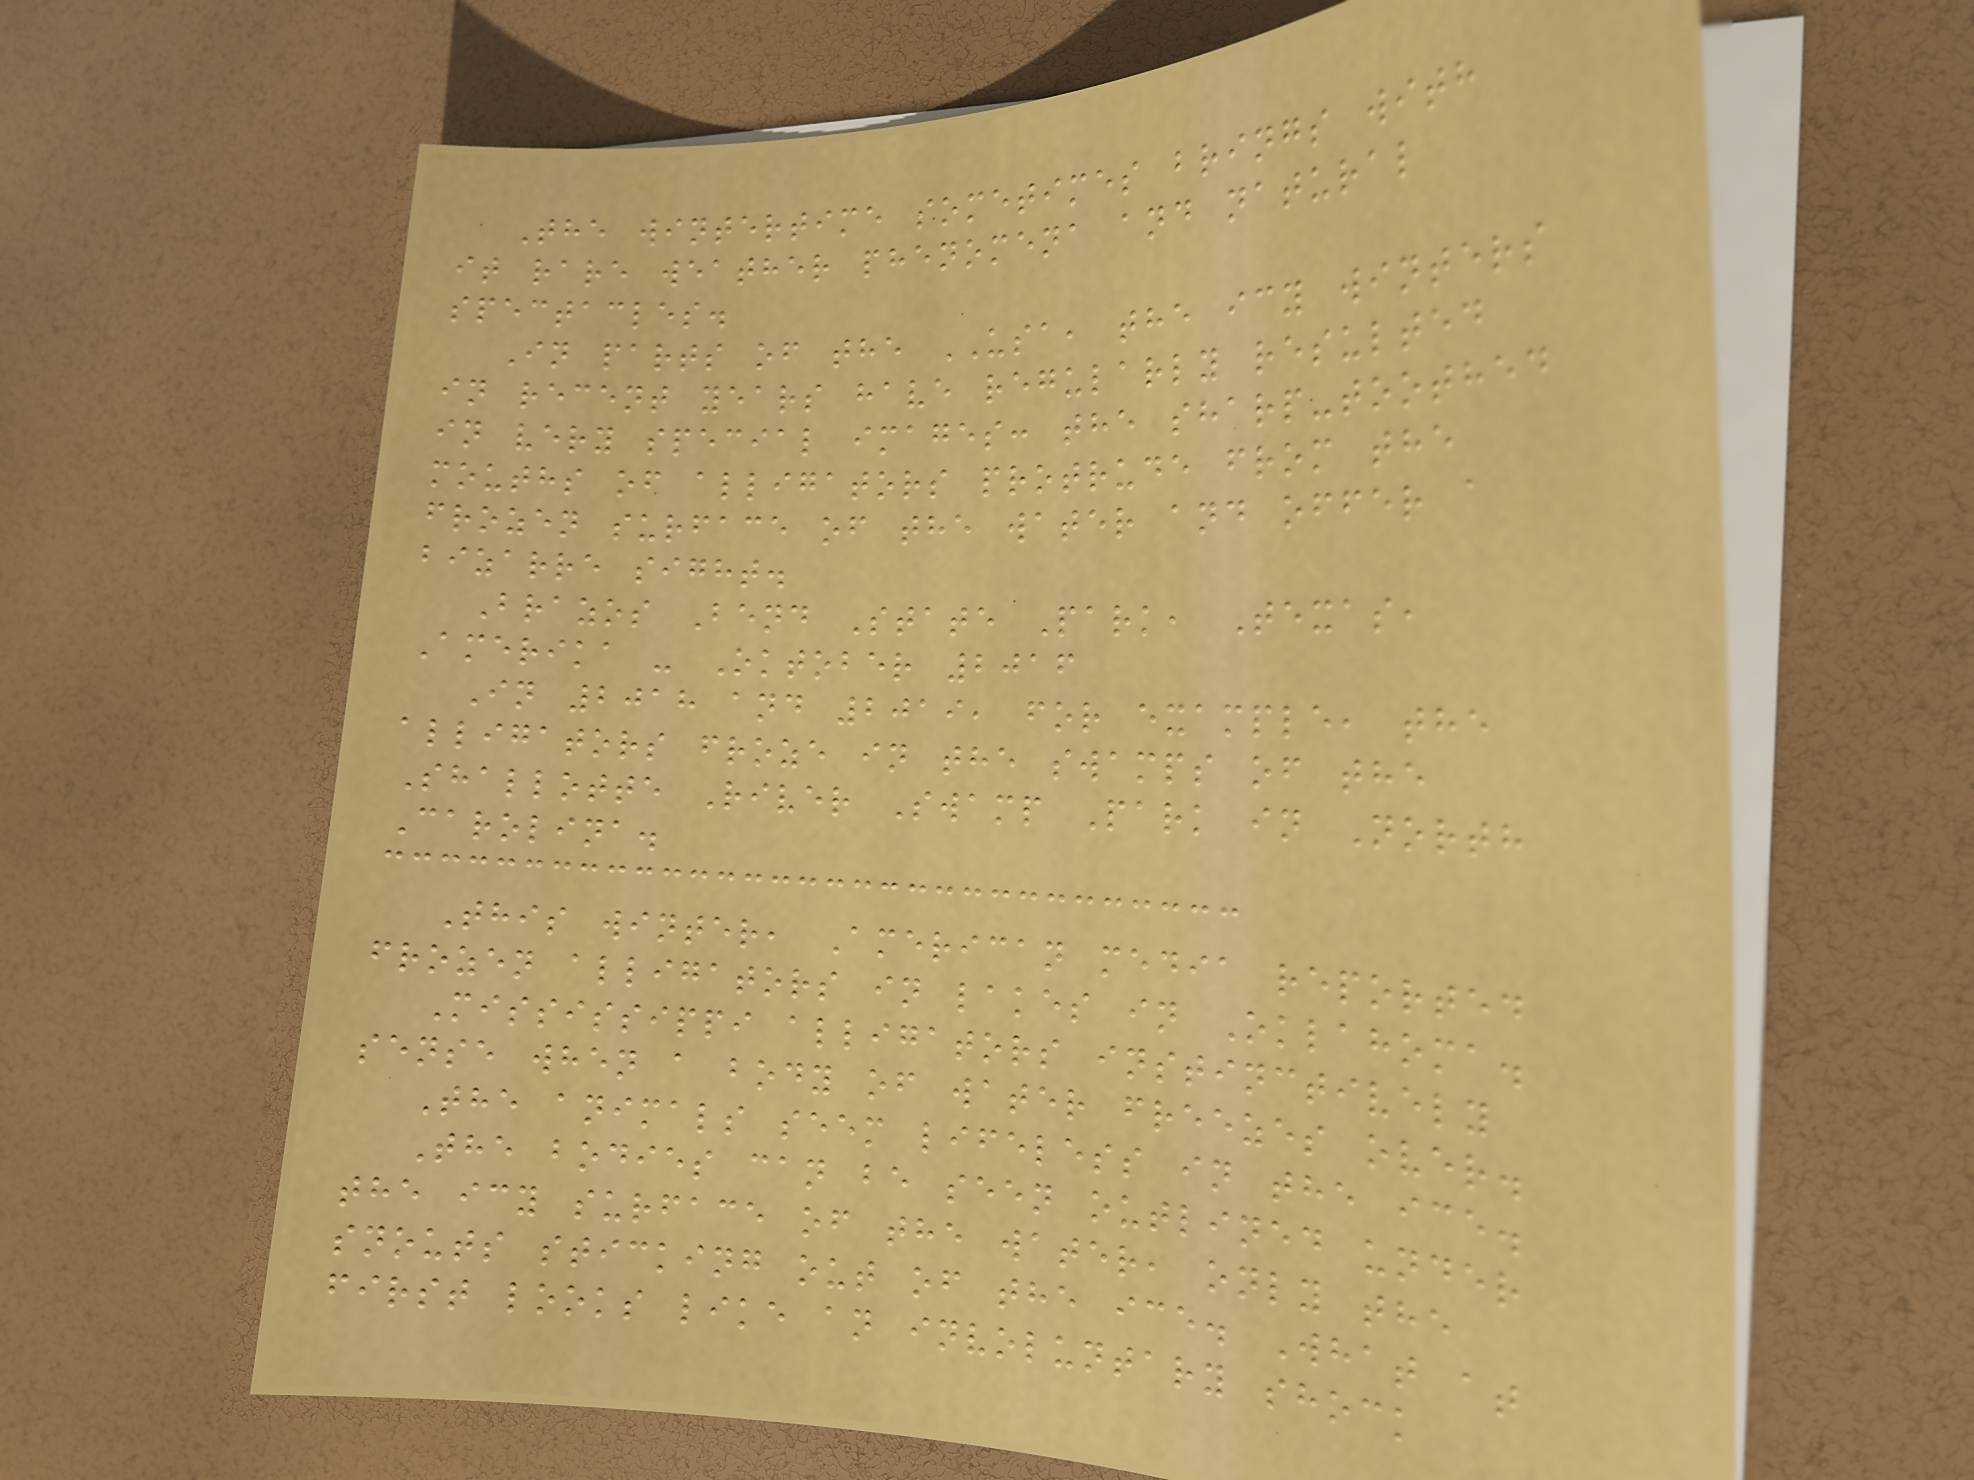The wintertime sometimes brings with
it rare weather phenomena and natural
spectacles.
In parts of the USA, the icy winters
in recent years have regularly resulted
in very special images: the sharp-toothed
mouths of alligators protrude from the
frozen surface of the water and offer a
bizarre sight.
Brazos Bend State Park, Texas,
Amerika - Oktober 2016
In 2018 and 2019, for example, the
alligators froze in the swamps of the
Shallotte River Swamp Park in North
Carolina.
This winter, American media reported
frozen alligators in lakes in Oklahoma.
Mississippi alligators instinctively
sense when a body of water freezes over.
The animals seem lifeless in the ice.
The bodies can be seen outlined under
the icy surface of the water, only the
snouts sticking out of the ice. What at
first looks like an involuntary shock
